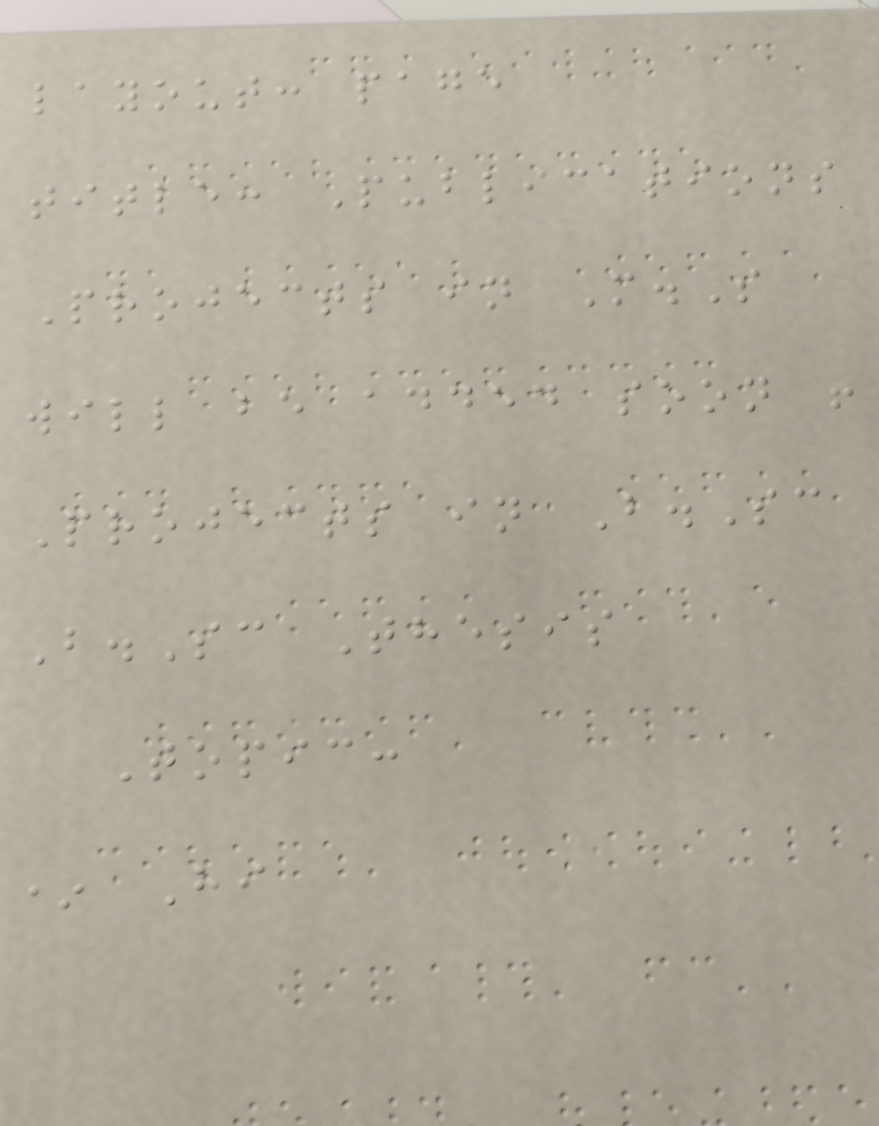layout: page
title: Publications
Projects in M.S
will be added soon !
Projects in B.Sc
B.Sc Thesis
Topic:
* Hi
